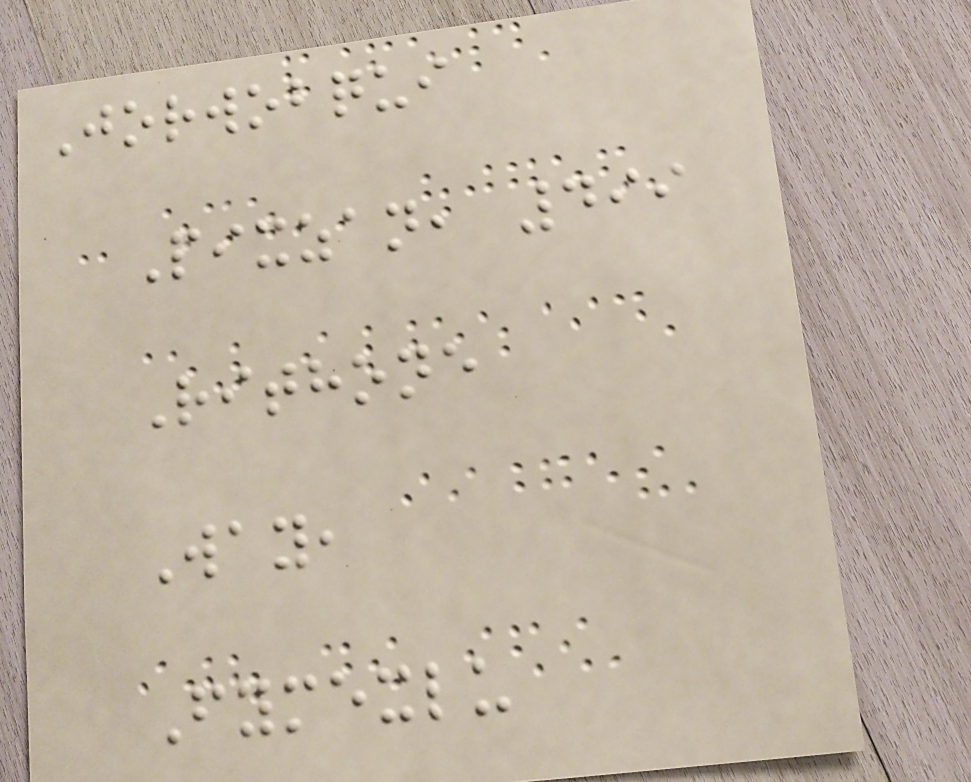Jorwobqui
Pixzan, 499
Rithone
Way,
Fymexlu
